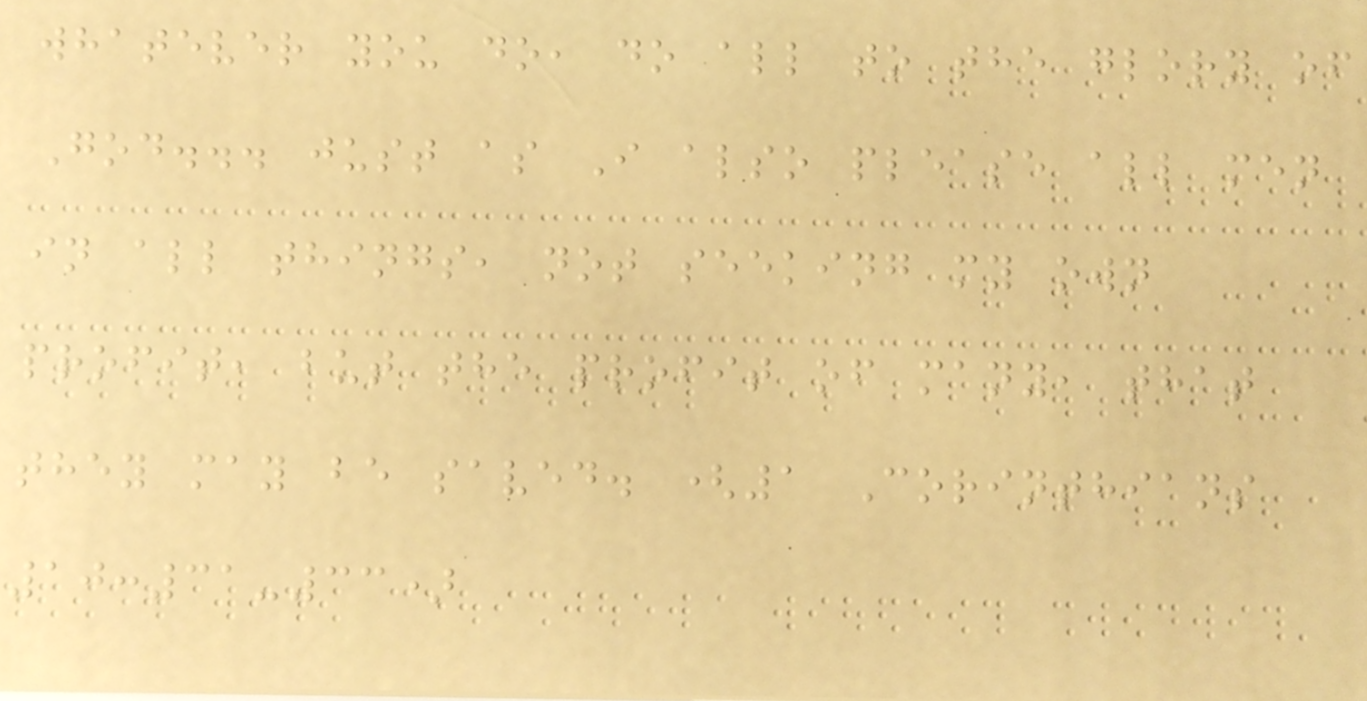whatever you do, do all to the glory of
God... just as I also please all men
in all things, not seeking my own
profit, but the profit of many, that
they may be saved. (1 Corinthians
10:31-33)
